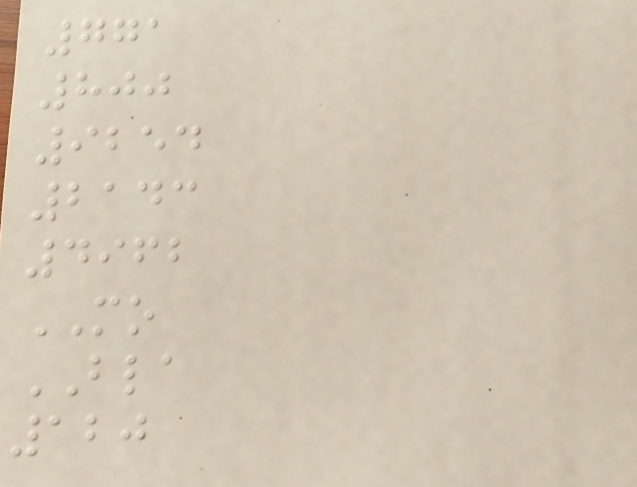771
800
9254
2143
4962
MO
BLA
120
